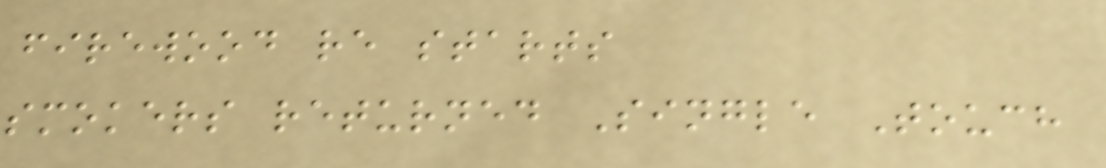firewood re starts
smokers returned Single Touch
